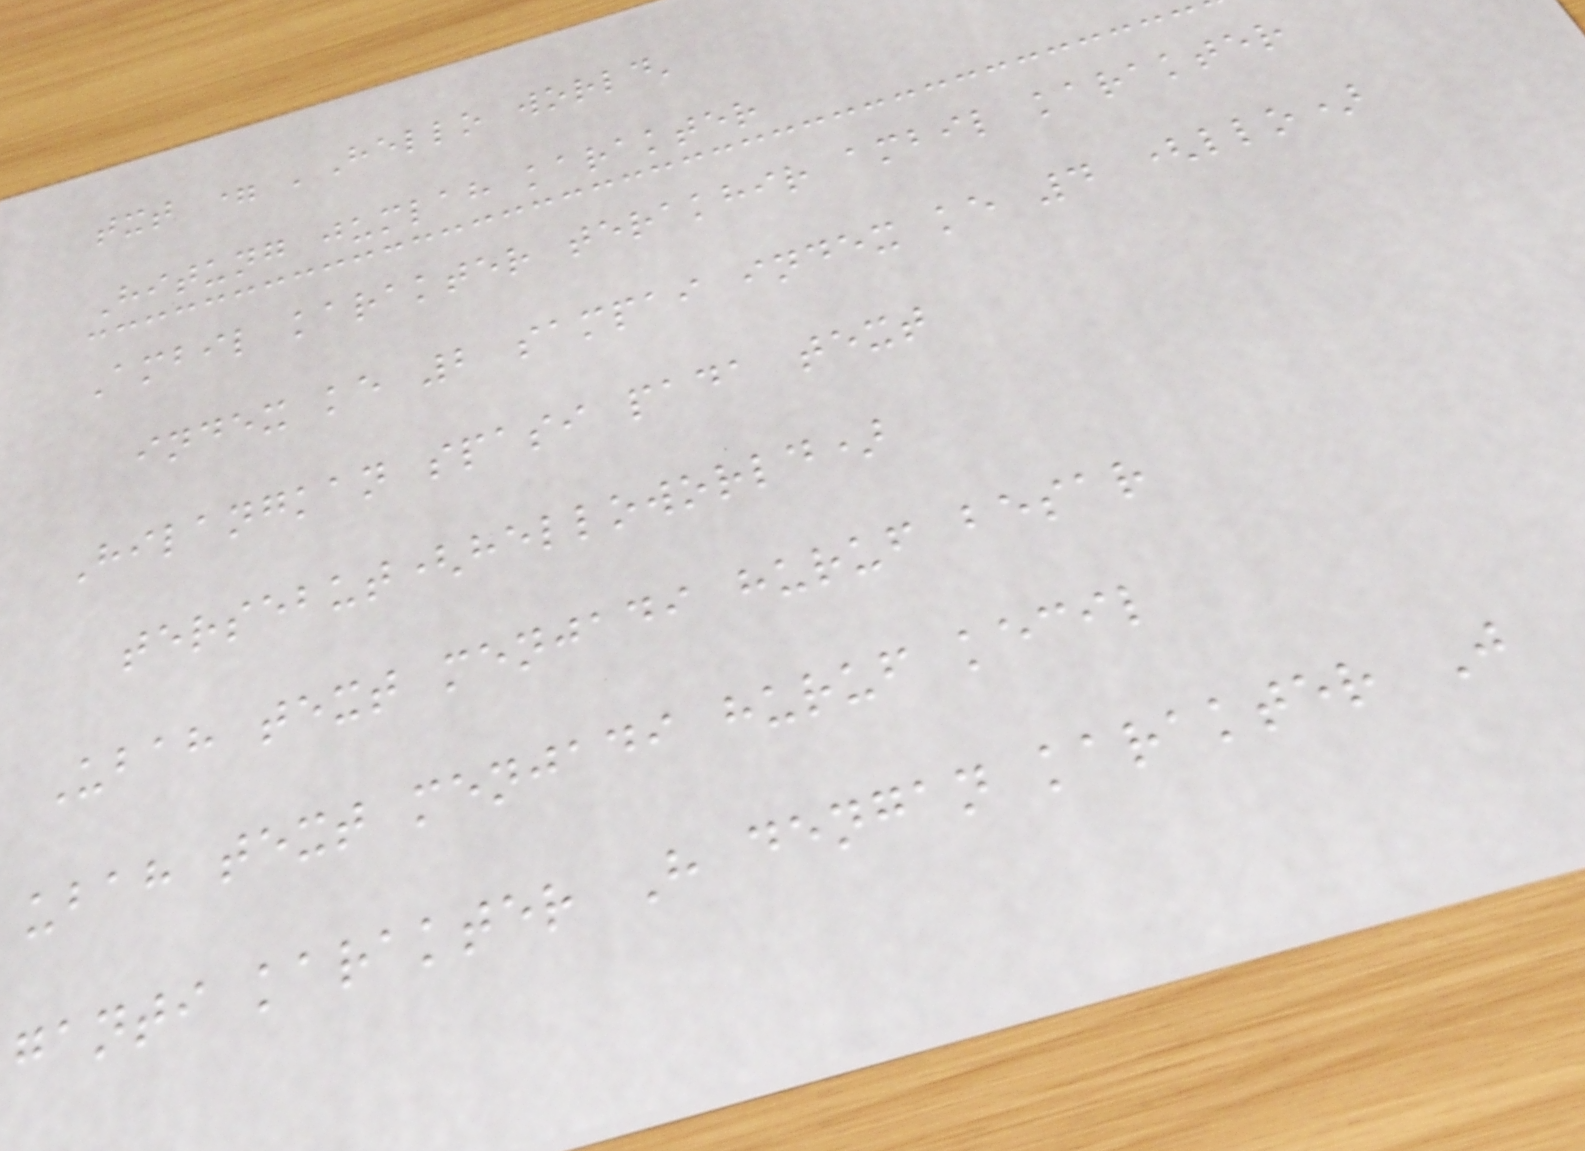txt = 'Hello world'
Hitung jumlah karakter
Ambil karakter terakhir ambil karakter
index ke 2 sampai index ke 4 (llo)
Hilangkan spasi pada text
tersebut(helloworld)
Ubah text menjadi huruf besar
ubah text menjadi huruf kecil
ganti karakter H dengan karakter J
